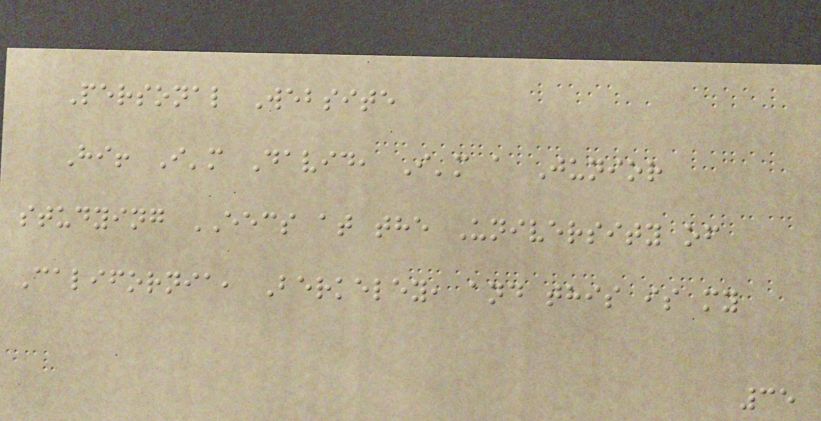Personal Website
Hi! I'm David, I'm a Junior
studying EECS at the University of
California, Berkeley, and this is my
35
